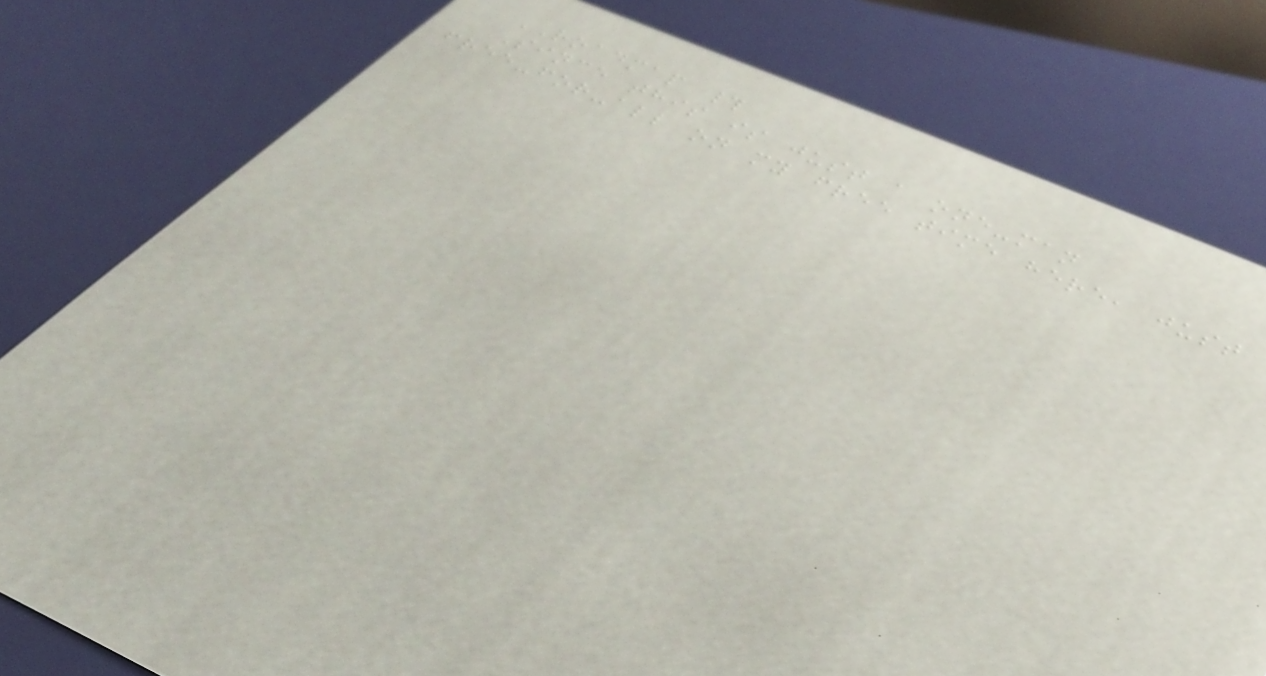ROADMAP #
Since this is just a one-man
free-for-all on my free time here, just
